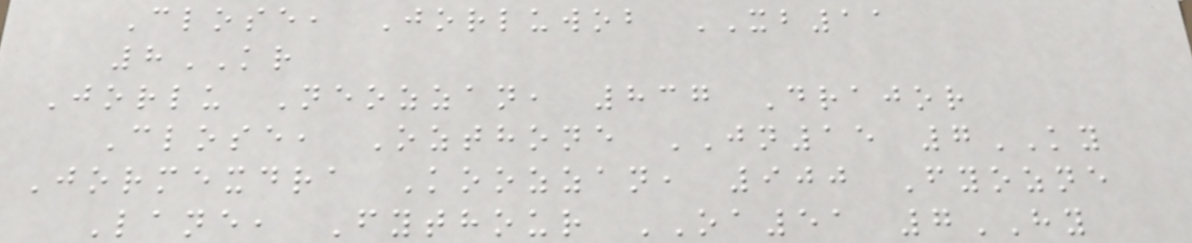Close, Jorluwob XB11
8KR
Jorlu Neozzan, 837 Drajor
Close, Ozthone JN15 7KY
Jormexdra Koozzan, 900 Fyozne
Lane, Fythour OA51 7HY
